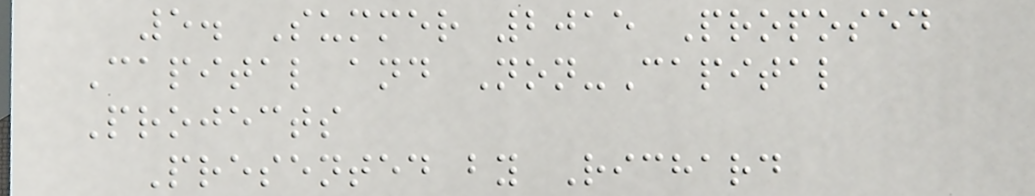5. Summer 2015 Proposed
Capital and Non-Capital
Projects
Presented by Richard
